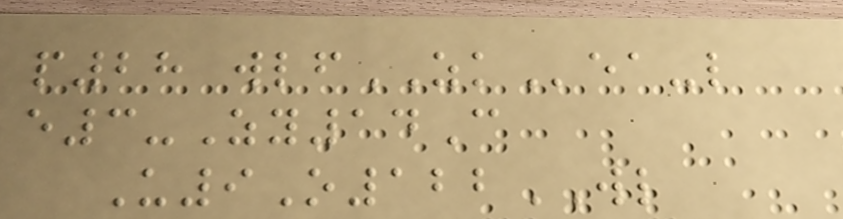p28 wlfZKea-l
e3-Zy14C
U9O122WL
